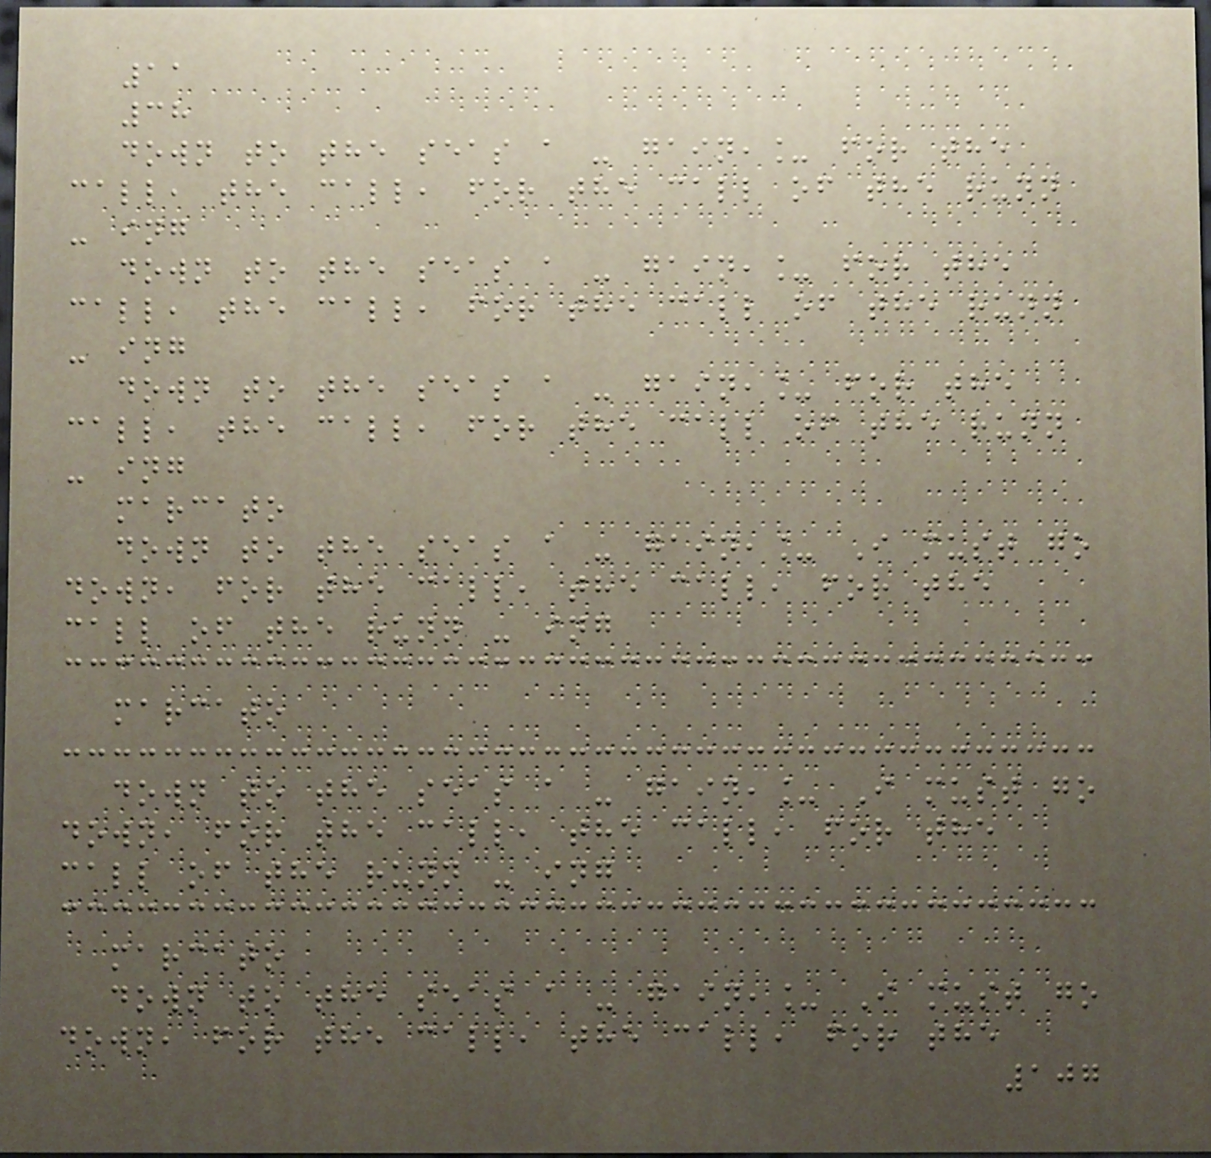11
38
down to the seas a - gain,_ for the
call, the call, for the call of the runn
- ing
down to the seas a - gain,_ for the
call, the call, for the call of the runn
- ing
down to the seas a - gain,_ for the
call, the call, for the call of the runn
- ing
marcato
down to the seas a - gain,_ I must go
down, for the call, the call, for the
call of the runn - ing
marcato
down to the seas a - gain,_ I must go
down, for the call, the call, for the
call of the runn - ing
marcato
down to the seas a - gain,_ I must go
down, for the call, the call, for the
107
